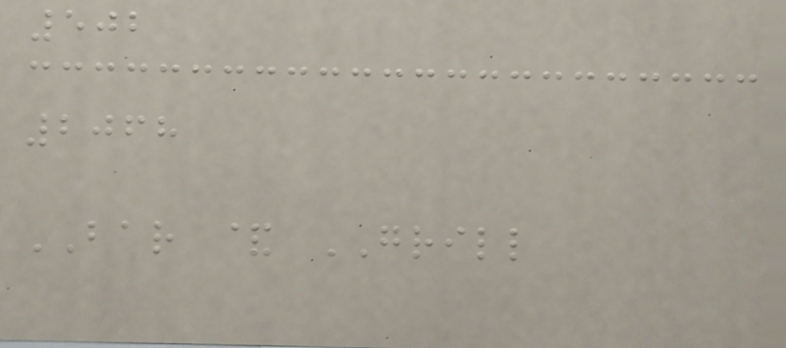502
2068
BAR & GRILL
